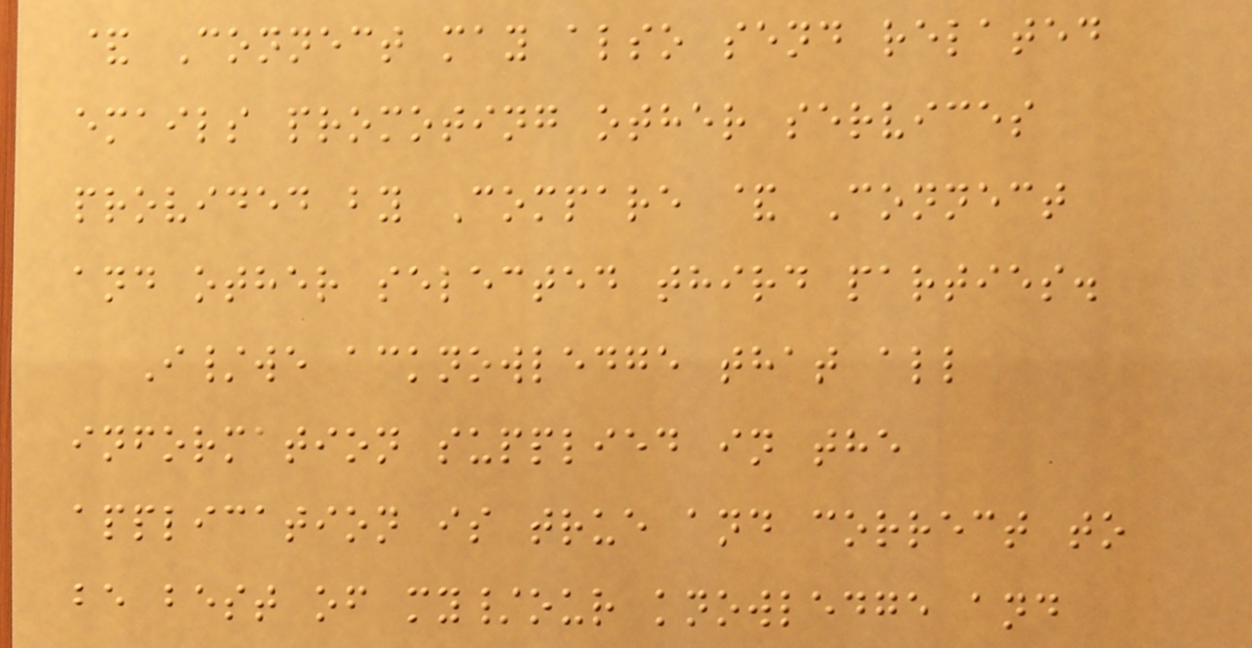& Connect may also send related
emails promoting other services
provided by Compare & Connect
and other selected third parties.
I/we acknowledge that all
information supplied in the
application is true and correct to
be best of my/our knowledge and
